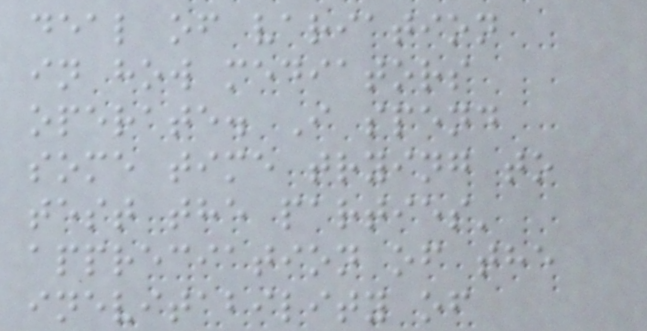deal of variation
in how mediators
operate. I spend
some time trying to
test the parties'
appreciation of the
inevitability of
